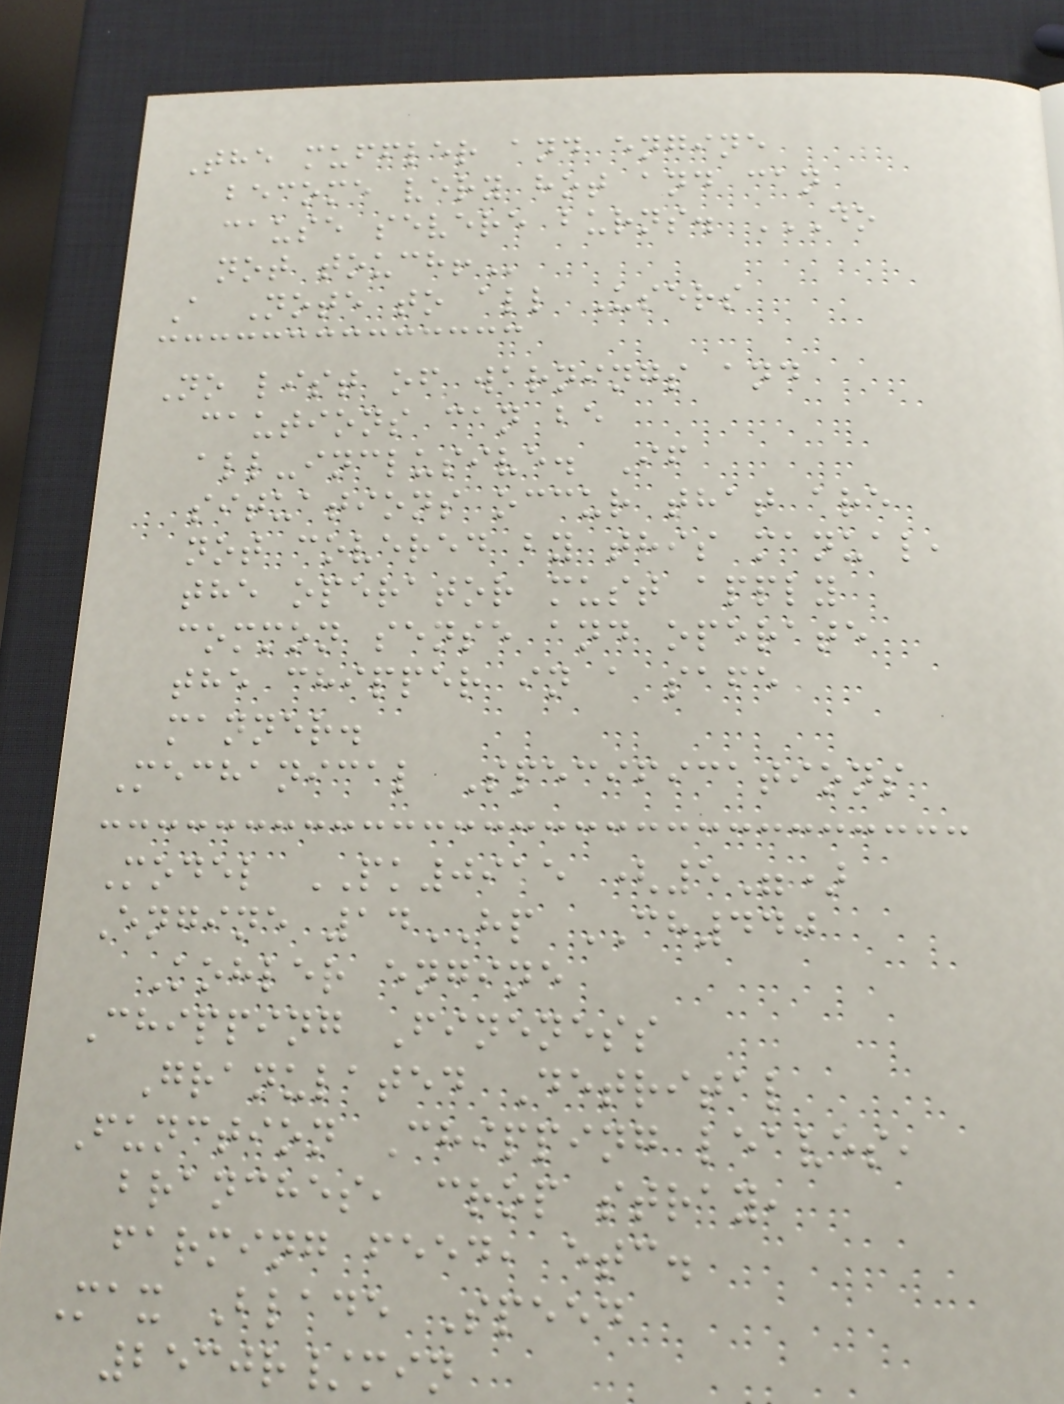The muffler and engine
become very hot and can
cause severe burns. DO
NOT TOUCH!
A Note to all Users
No list of warnings and
cautions can be
all-inclusive. If
situations occur that are
not covered by this manual,
the operator must apply
common sense and operate
the chipper in a safe
manner.
Mechanical Specifications
Model PK0915 (5")
Engine 14HP CH440
Kohler engine
Chipping Fineness
Granulated Detrital
Function Chipping leaves,
branches, crop stray,
farming feed, etc.
Max Blade Speed
2530r/min
